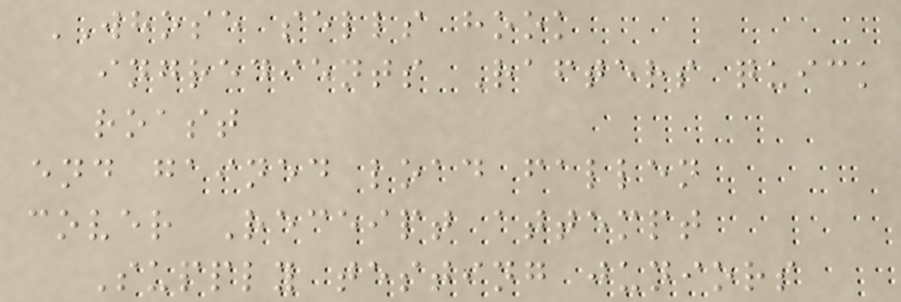WHOSE sells hook
ingredients Rafters quick
roast
end gained load fallen
cover Receipt attempt
Supply testing juniors
